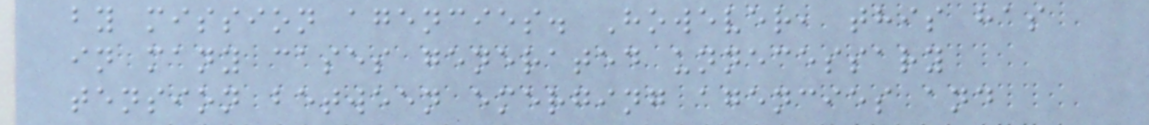by mission agencies. However, this has
in many cases generated unnecessary
tension between emerging agencies and
